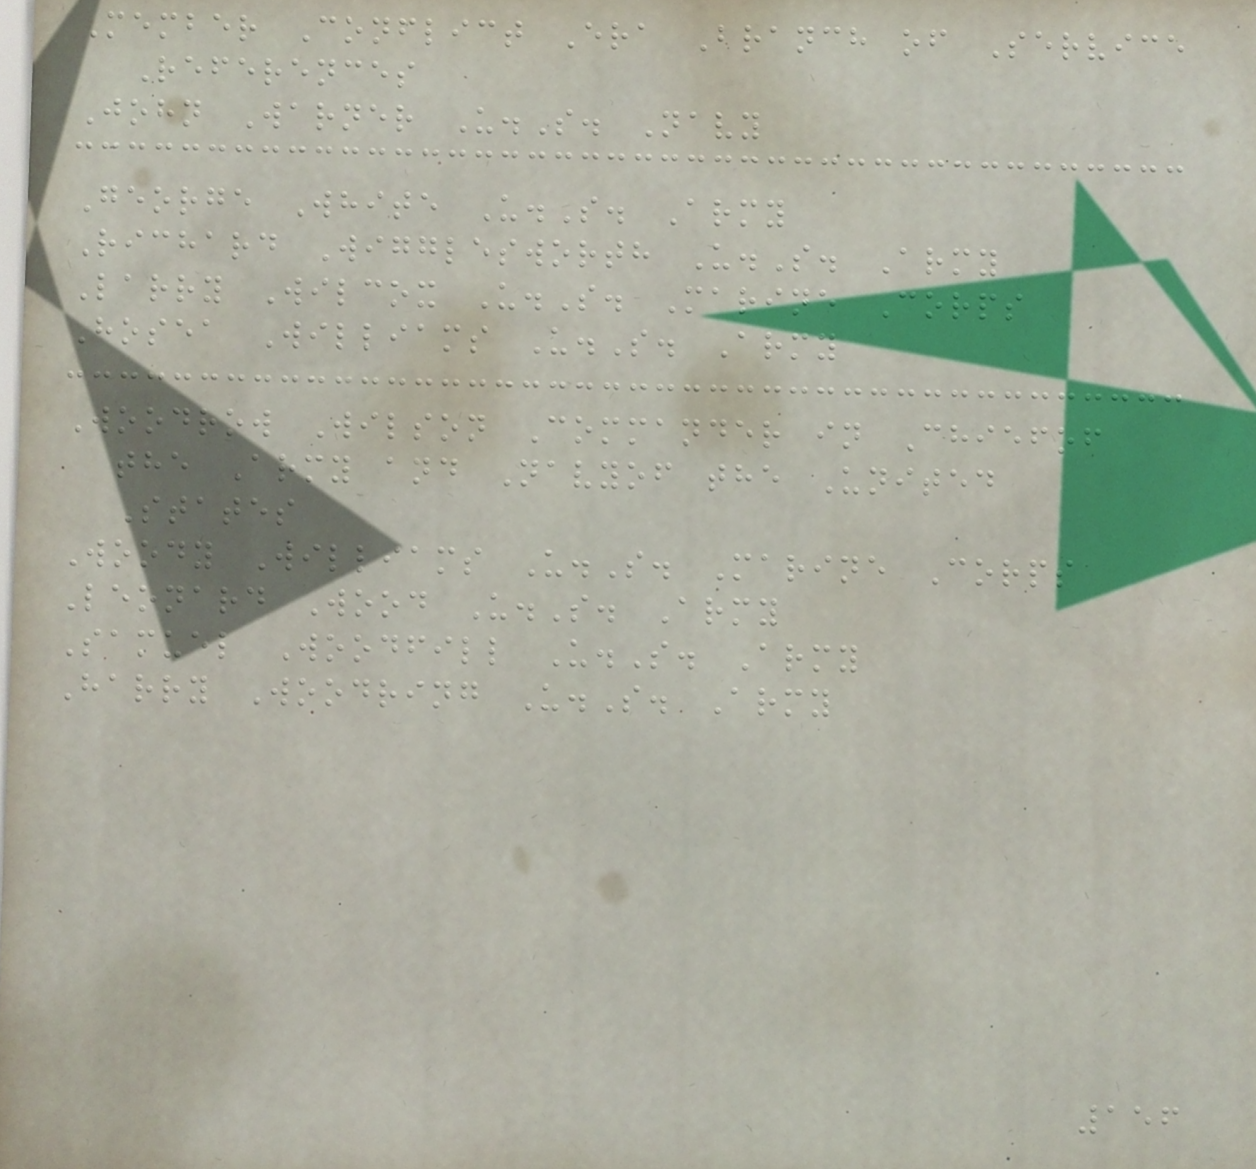Member Conflict Era Branch of Service
References
John Warner U.S. Navy
George White U.S. Army
Richard Wigglesworth U.S. Army
Larry Wilcox U.S. Marine Corps
Hosea Williams U.S. Army
Woodrow Wilson Commander in Chiefof
the Army and Navyof the United
States
Woody Williams U.S. Marine Corps
Leonard Wood U.S. Army
Samuel Woodfill U.S. Army
Harry Woodring U.S. Army
156
